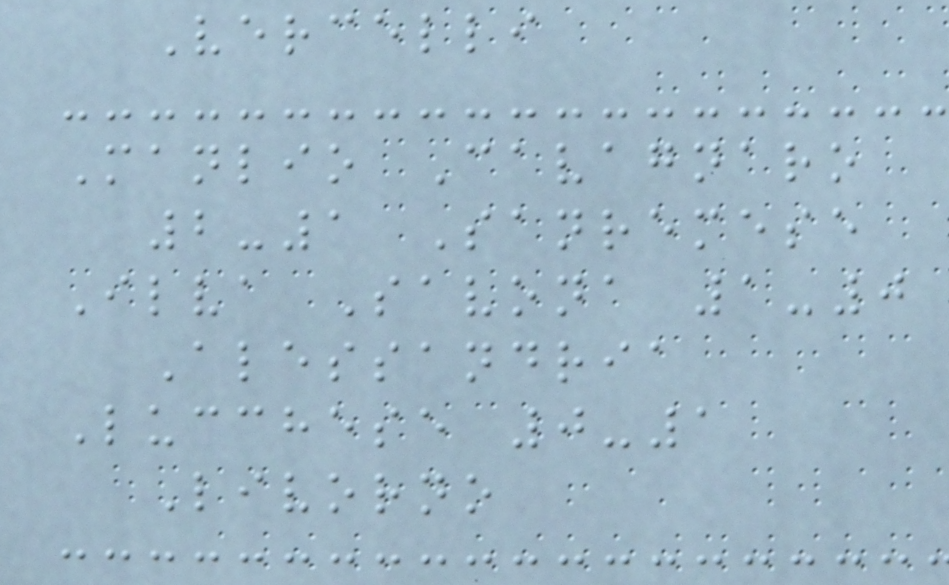Vercelli
Manlio Cavagnaro
2-1 Sanremese
Ilva Savona 1-0
Alessandria
Lucchese 0-1
Livorno
